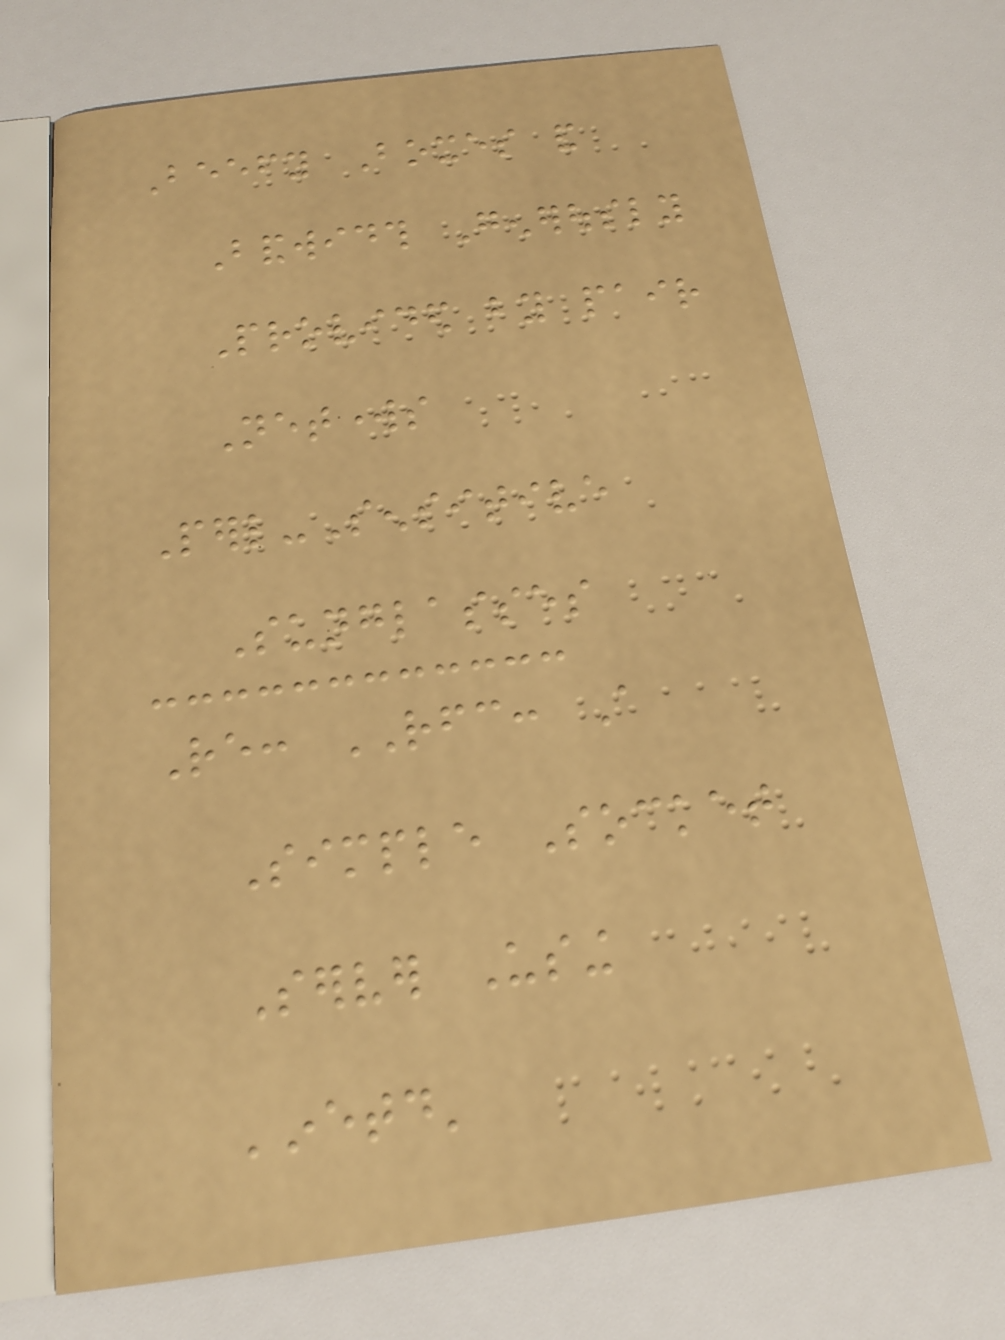Beefy Boxes and
Bandwidth Generously
Provided by pair
Networks
Perl-Sensitive
Sunglasses
Re: RFC: A
Simple Socket
Server Using
'inetd'
